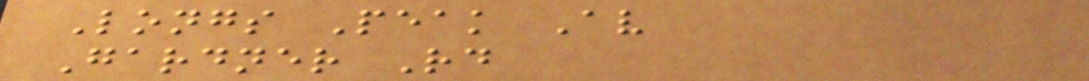Longs Peak Av
Gardner Rd
